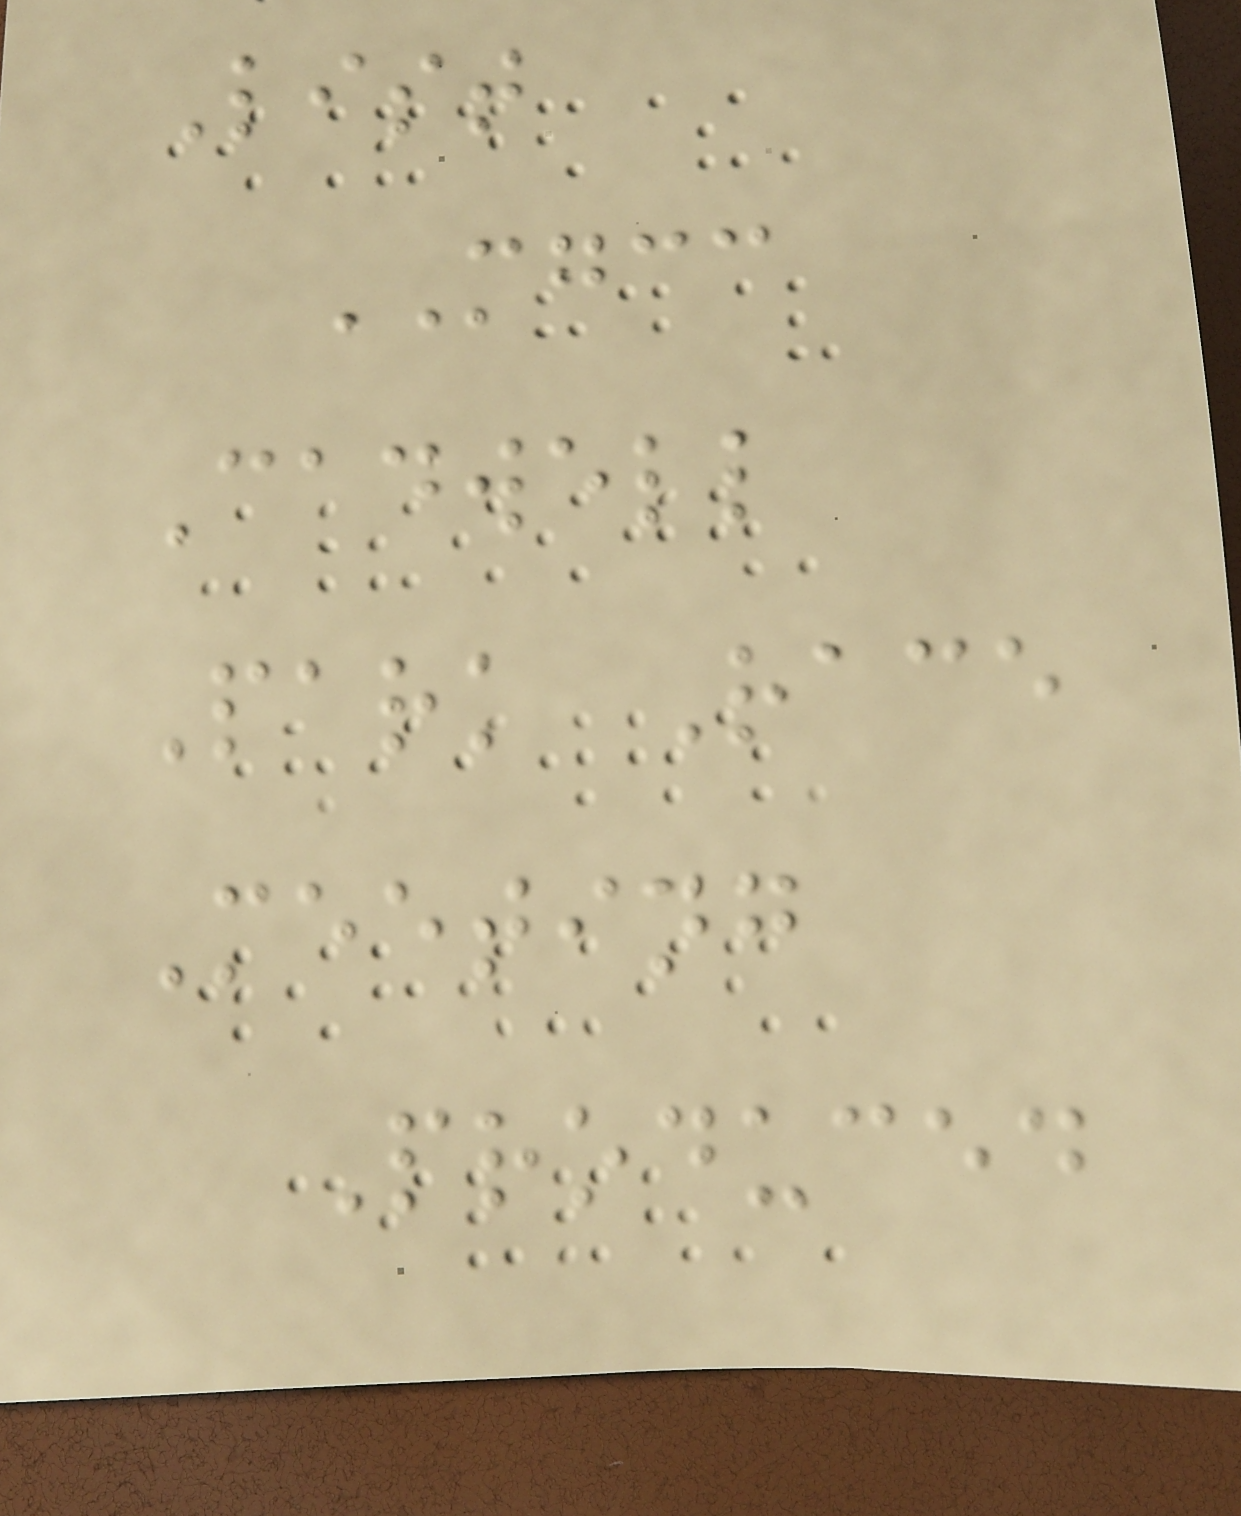List
MGCC
Cadwell
Park Race
Meeting
Produced
